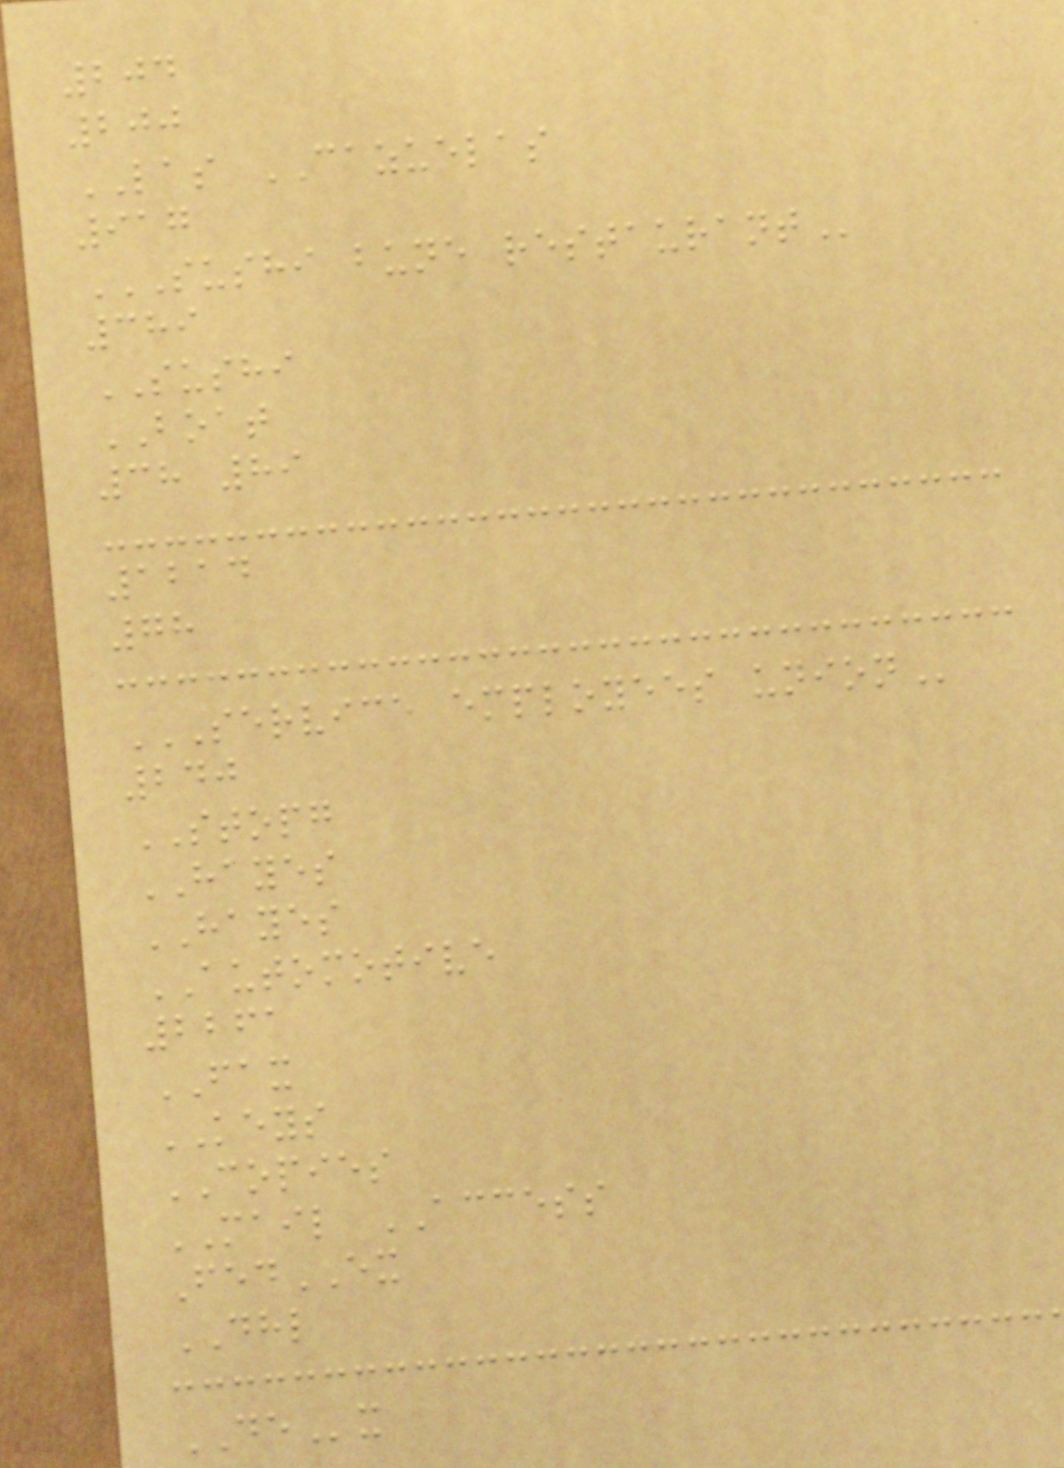204
200
LAS CAZUELAS
917
SUSHI BUNE RESTAURANT
389
SUSHI
BOAT
38 89
1214
78
SERVICE EMPLOYEES UNION
240
STOPG
HAYES
HAYES
AUTOMOTIVE
2261
FAX
KEYS
COPIES
MAIL ACCESS
FedEX
DHL
DEx
